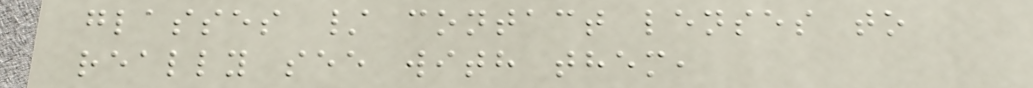glasses / contact lenses to
really see with them,
